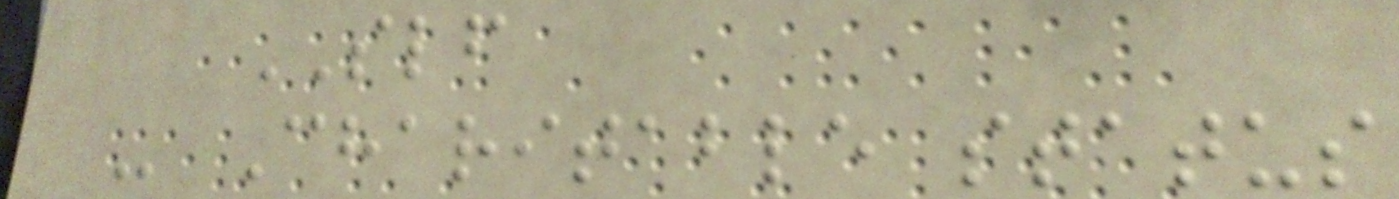SLF
- Charitable status
